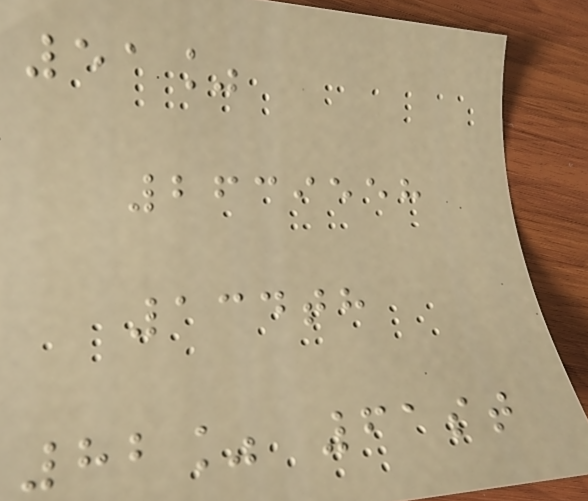51%
2639558
134th
82% 61st
